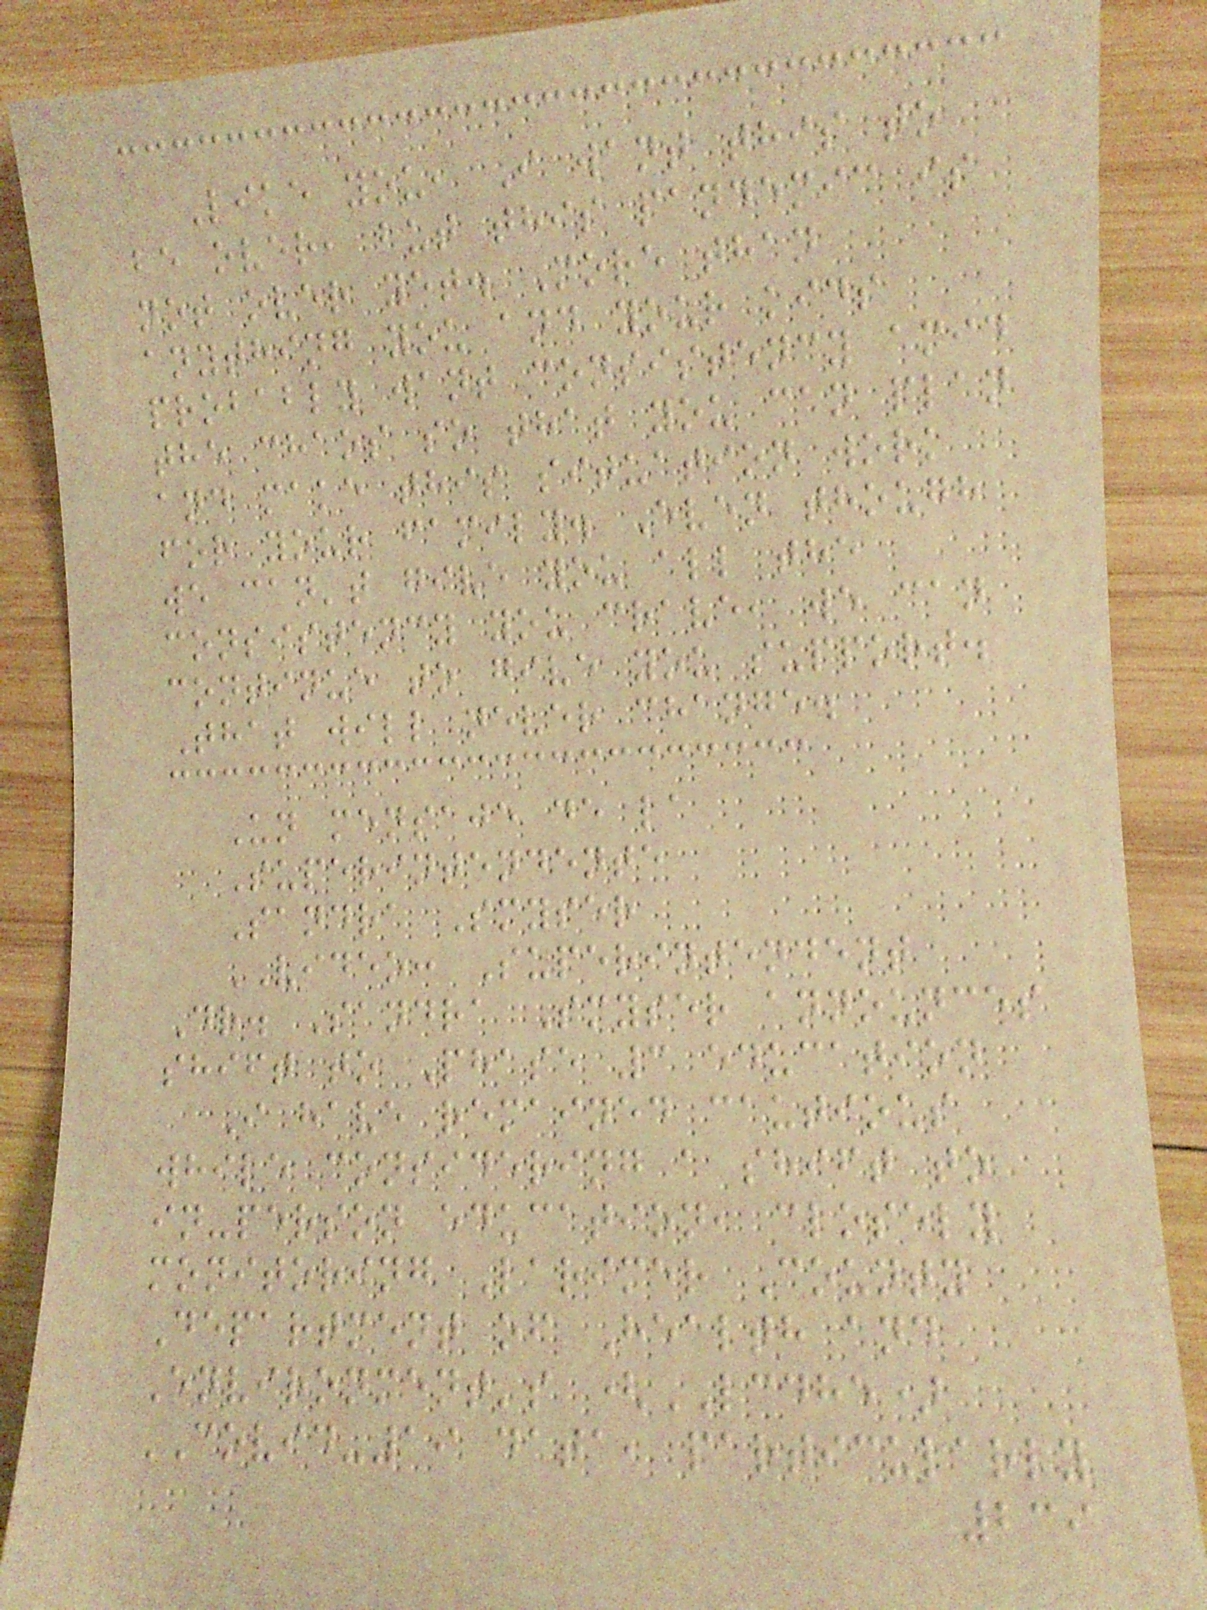Like you, I want this to
be over, but this pandemic is
not over yet. More than
anything you and your kids
probably want consistency amid
the chaos so that you can plan
and make this situation work
for your family. Even though
we can't give you all the
consistency you crave, we can
continue to give you support.
That will never change.
Un mensaje de la
Superintendente
Sandra Smyser
VIDEO: Superintendent
Dr. Sandra Smyser announces
shift to Phase 3 education
I have remained cautious
while considering a shift to
in-person education, closely
monitoring Larimer County
Department of Health and
Environment's (LCDHE)
COVID-19 data, particularly
239
